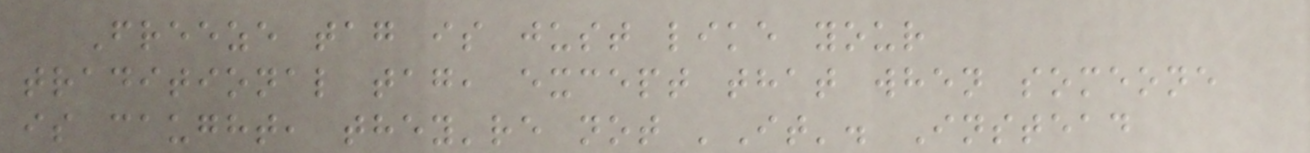Freeze tag is just like your
traditional tag, except that when someone
is caught, they're not 'It'. Instead
